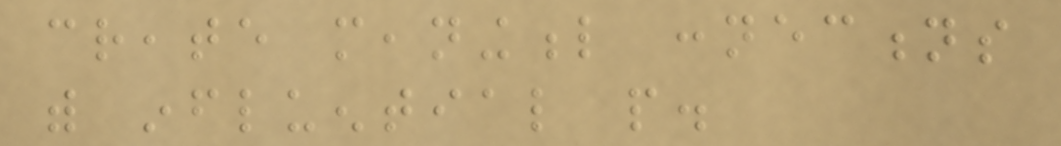create meaningful connections
with influential people.
